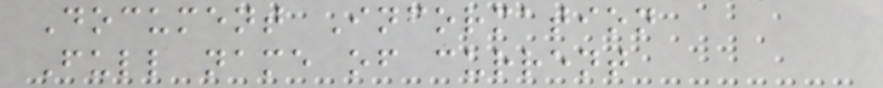Document Information
Full name of current
